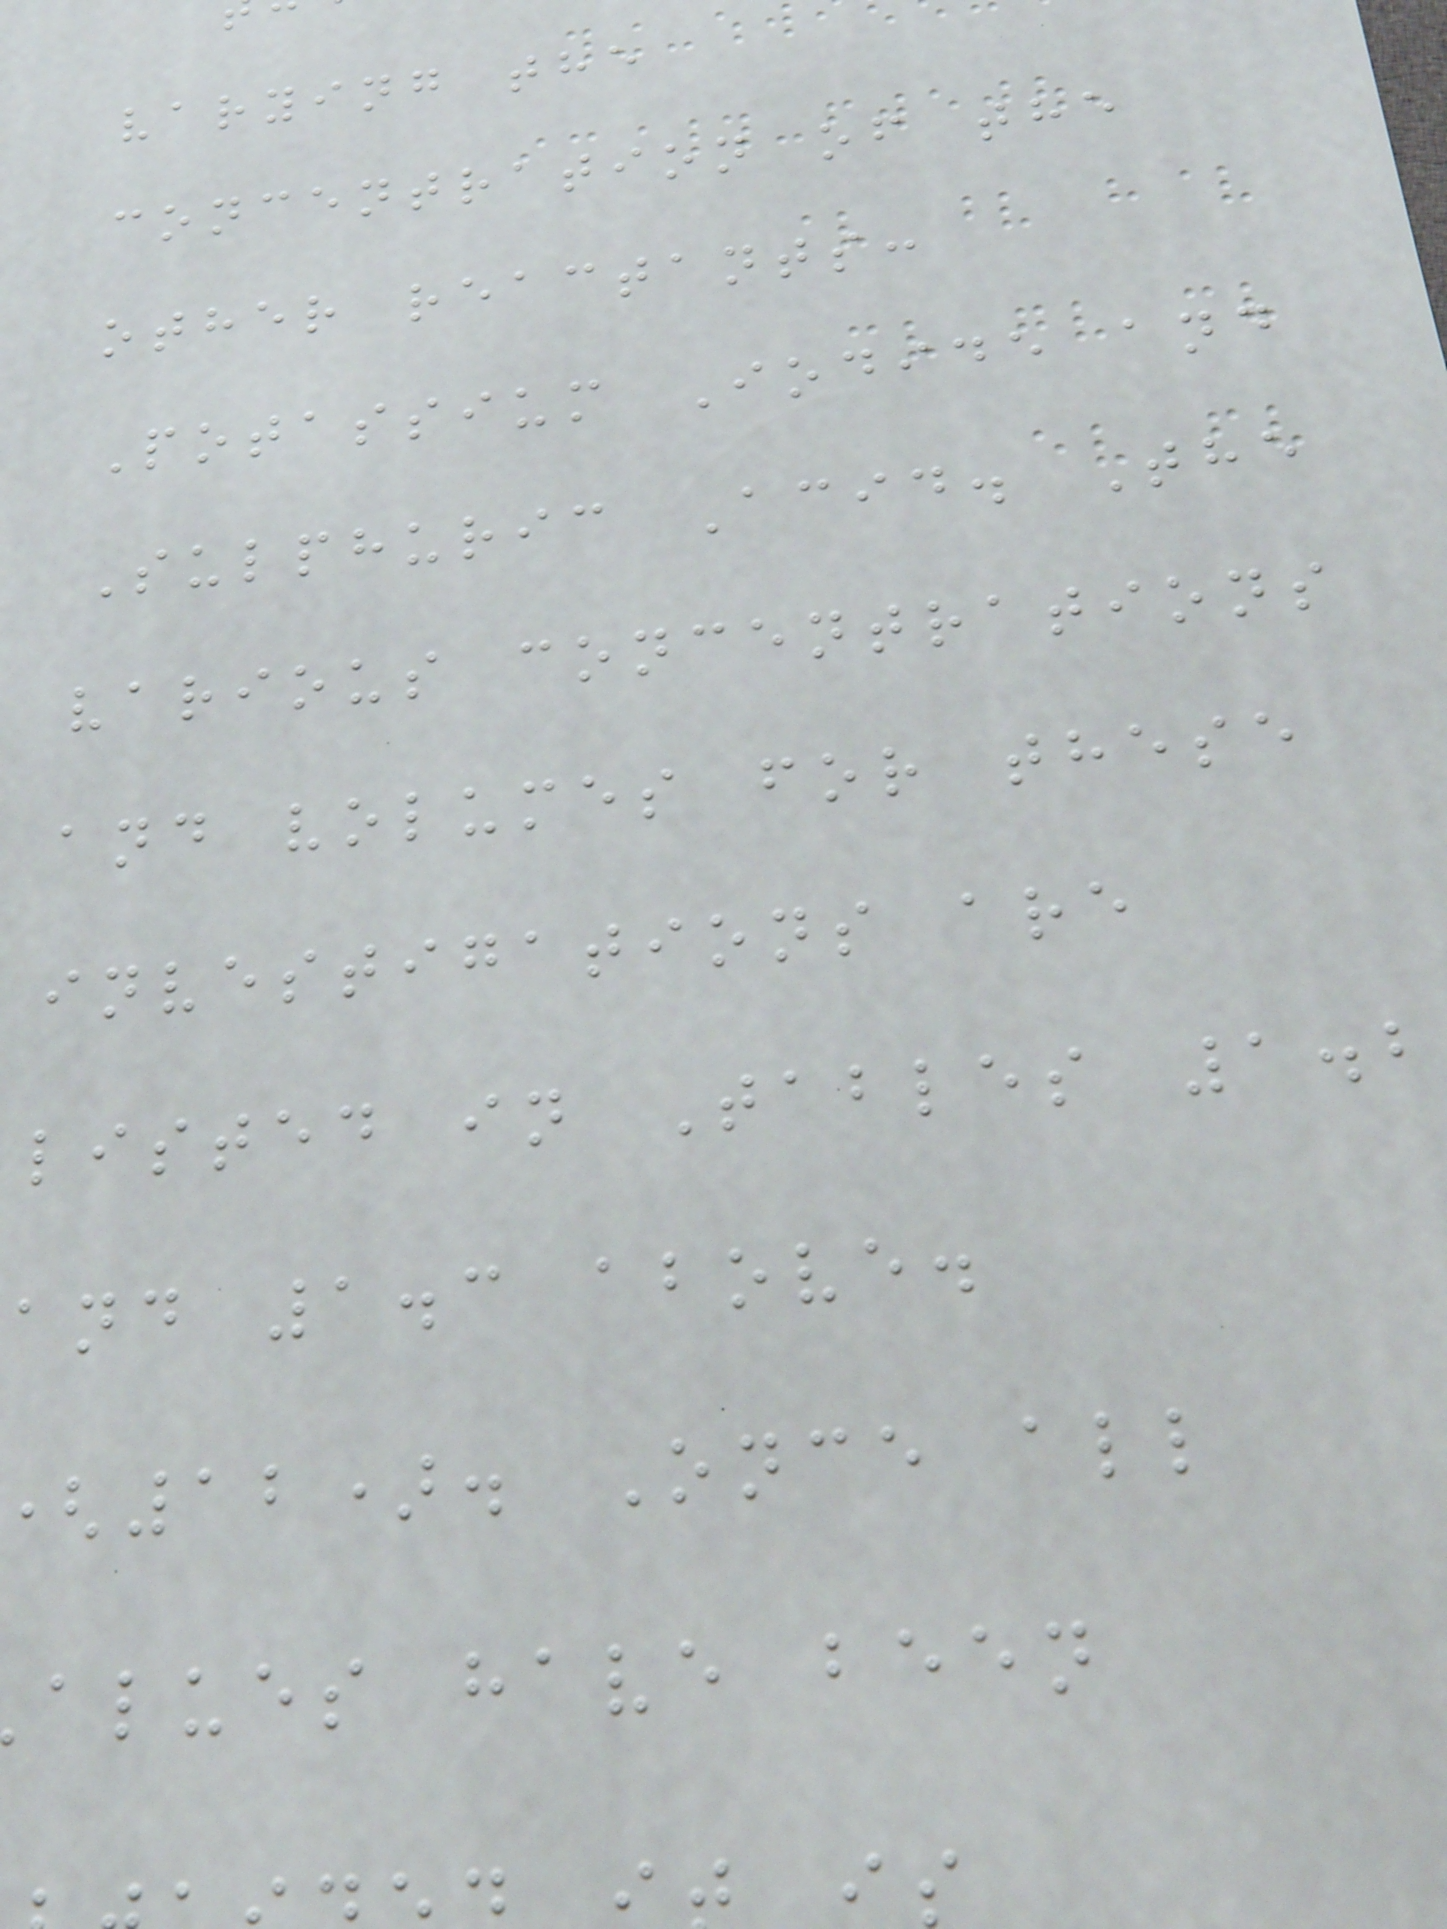varying the
concentration of the
other reactants:
Potassium Iodide and
Sulphuric Acid. The
various concentrations
and volumes for these
investigations are
listed in Tables 1.2
and 1.3 above.
12). Once all
alues have been
